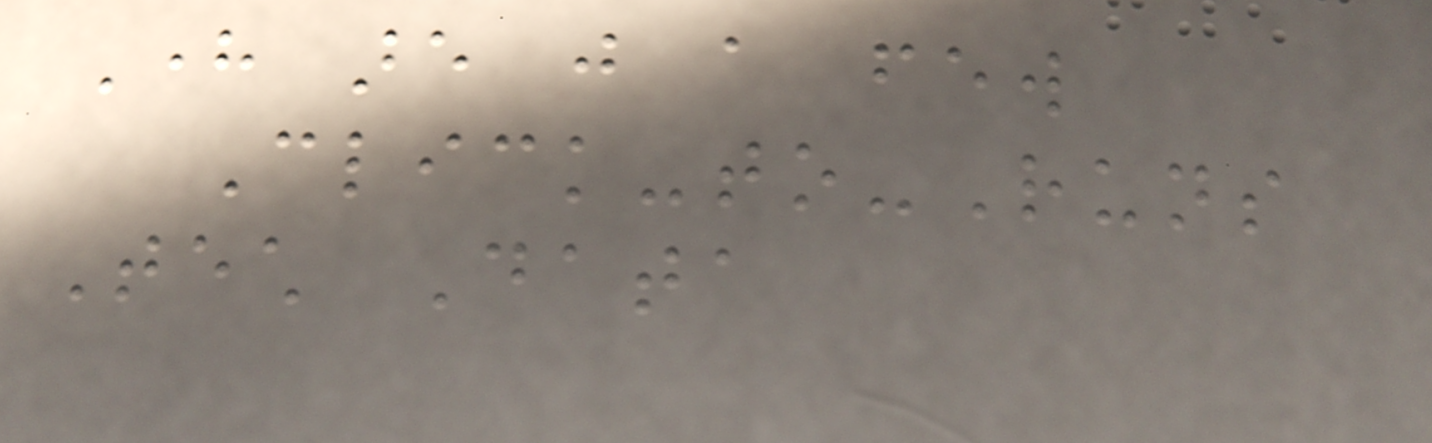Here are just a few
Click-to-Runs
Tech Data
